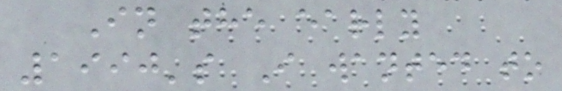In the early
1990's I wanted to
